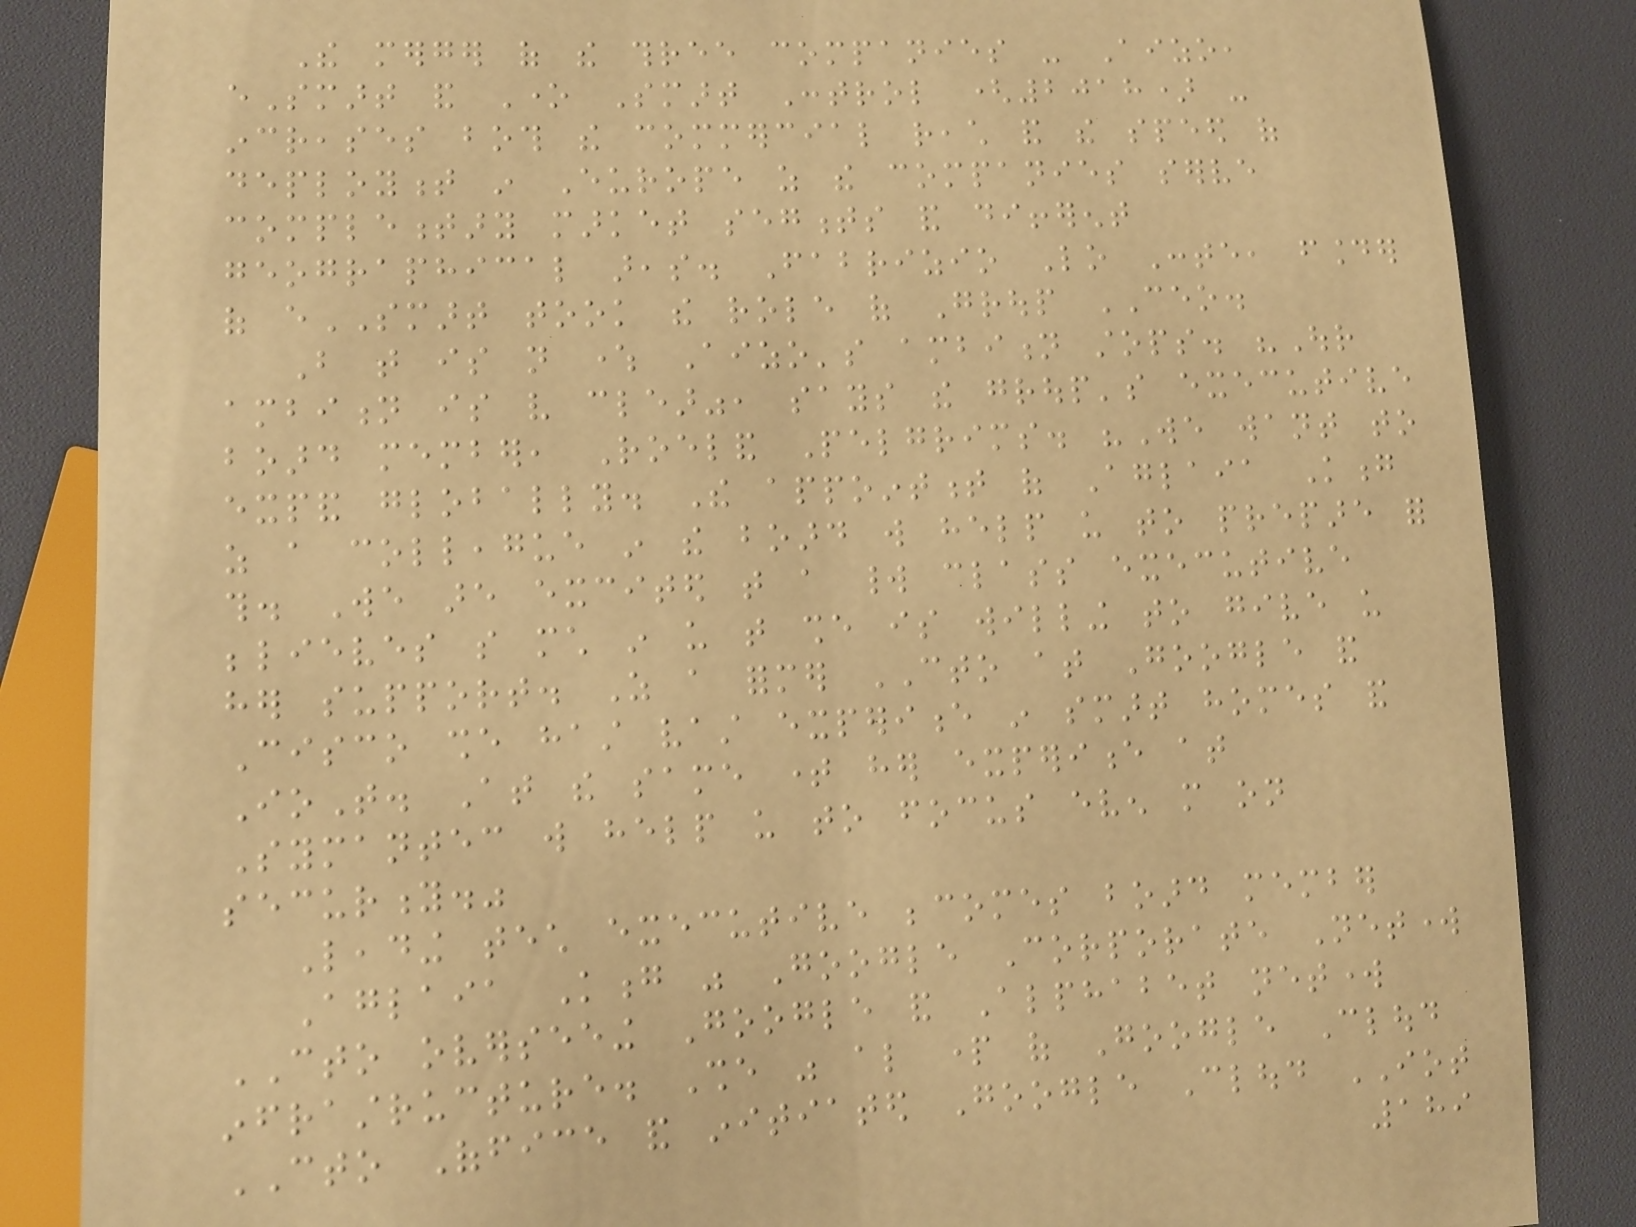The merger of the three companies - Aizo,
eSmart and One Smart Control (2018) -
increases both the commercial reach and the speed of
deployment in Europe as the companies serve
complementary market segments and different
geographical areas. Fabrizio Lo Conte, founder
of eSMART took the role of Group CEO.
But that is not where Aizo's ambition stops. "Our
ambition is very clear", says the group's executive
board member, Roeland Pelgrims. "We want to
expand globally. The appointment of Aglaia Kong
as a colleague in the board will help us to prepare for
this. We are excited that a world class executive
believes so much in us that she is willing to give us
her support. As a former CTO at Google and
Cisco she hast vast experience in smart homes and
IoT. At the same time her experience at
Symantec will help us to focus even more on
security."
Leading tech executive becomes board member
Aglaia Kong was Google Corporate Network
CTO overseeing Google and Alphabet network
infrastructure. She was also part of Google Cloud
CTO Office and initiated Google Cloud IOT
189
